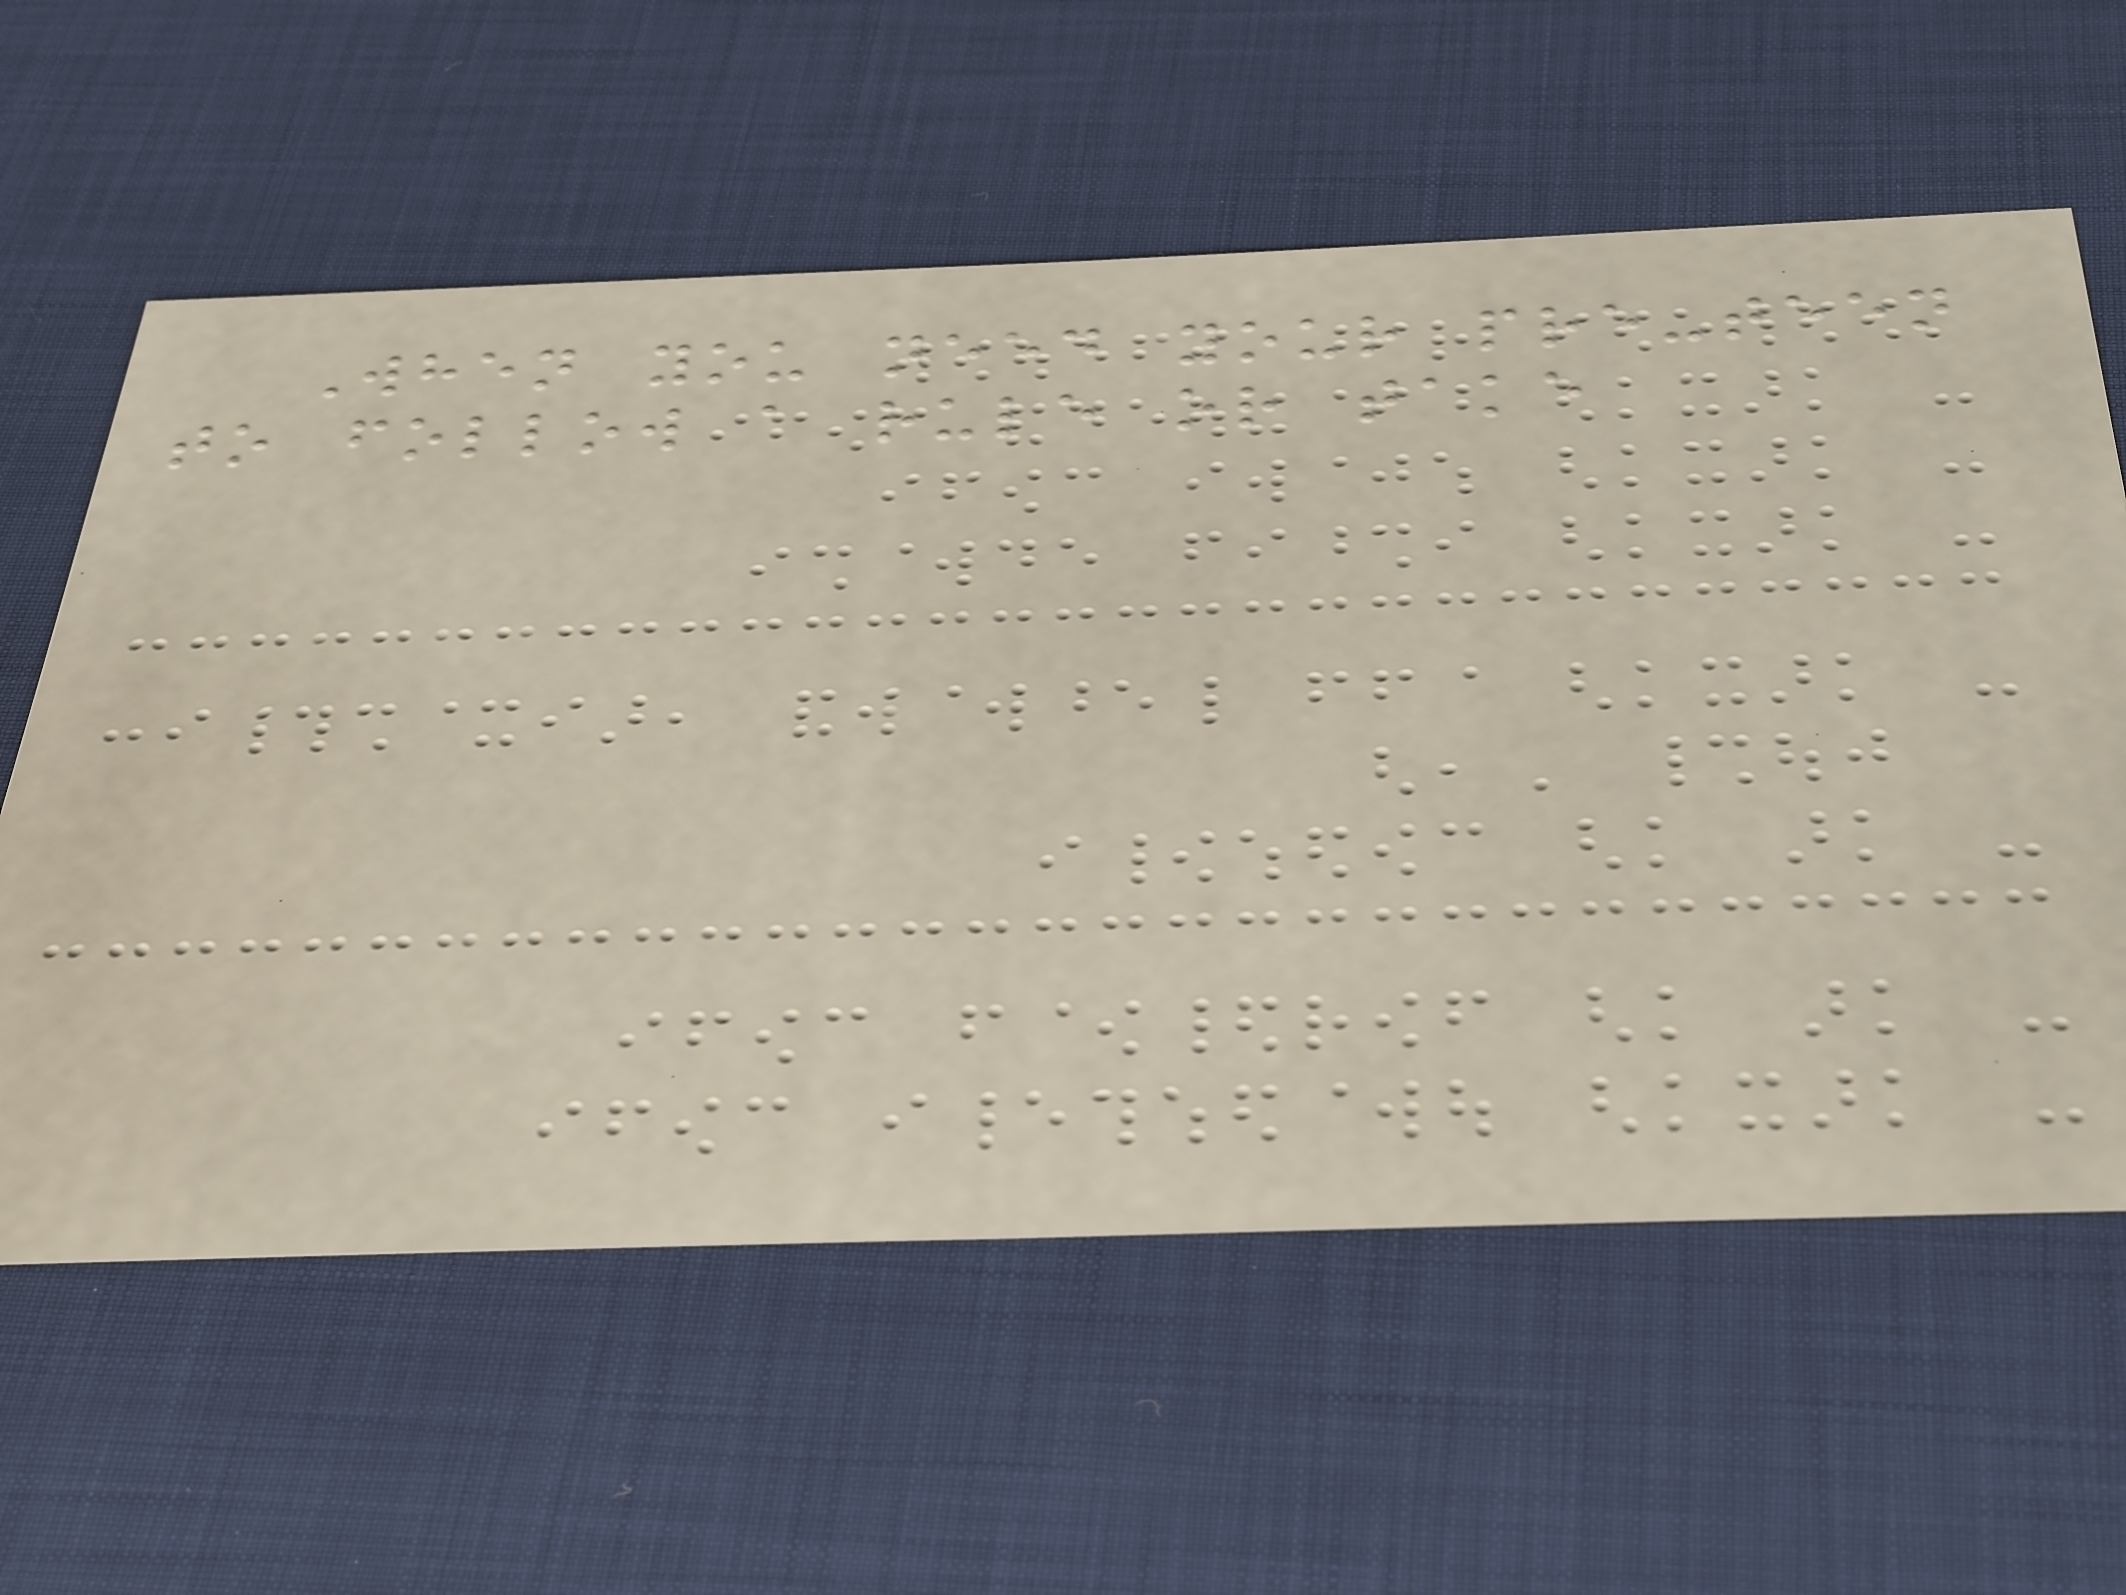When you need your pre-teen
to follow a rule or take
